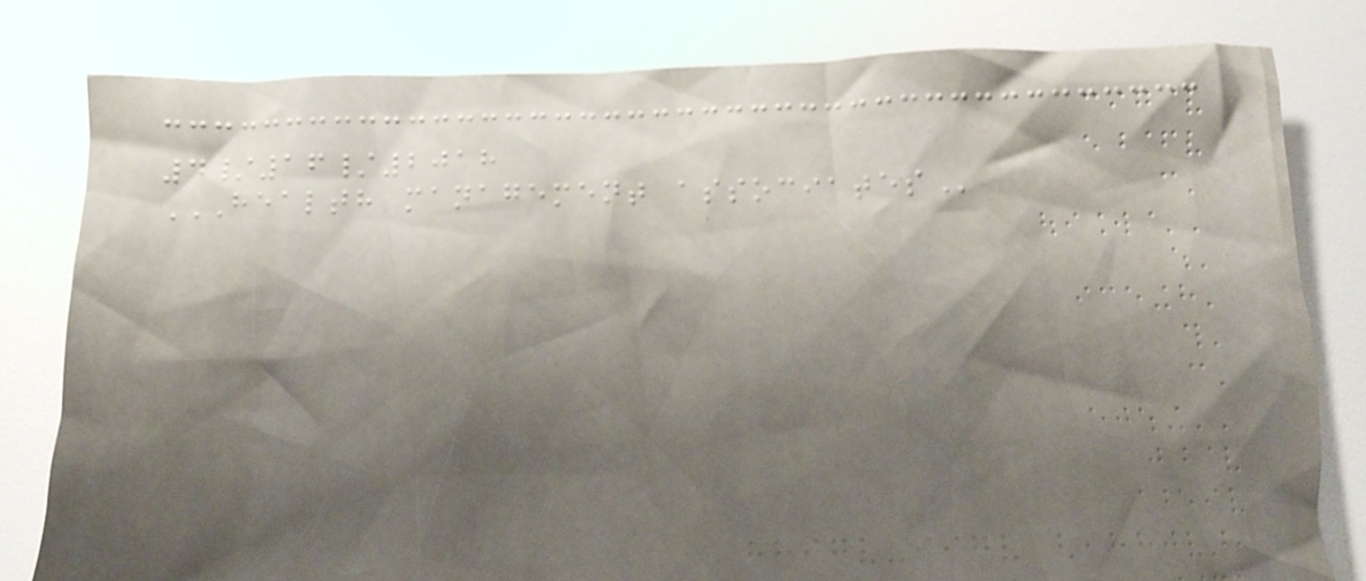4/16/2018
HEALTH MANAGEMENT ASSOCIATES
